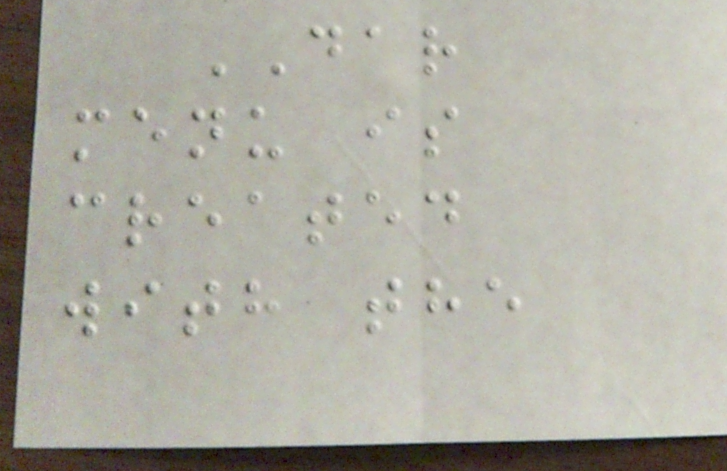DAR
menu is
created
with the
